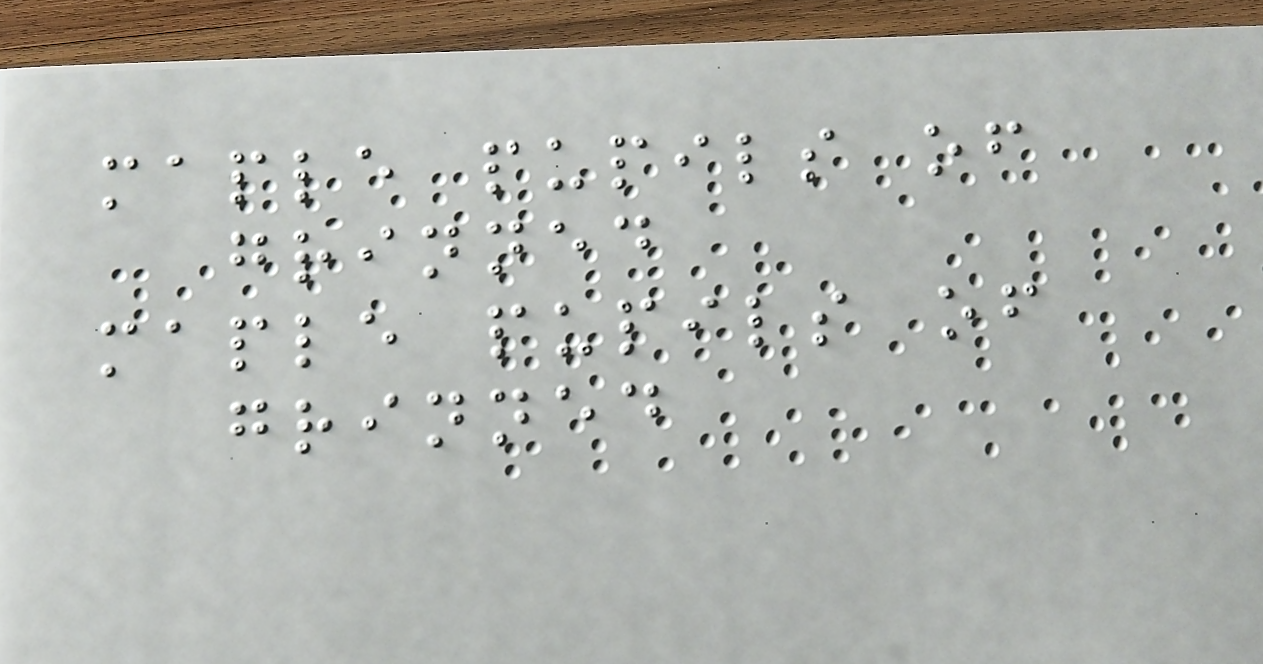maple pupils of
grinned
maple pupils of
grinned
